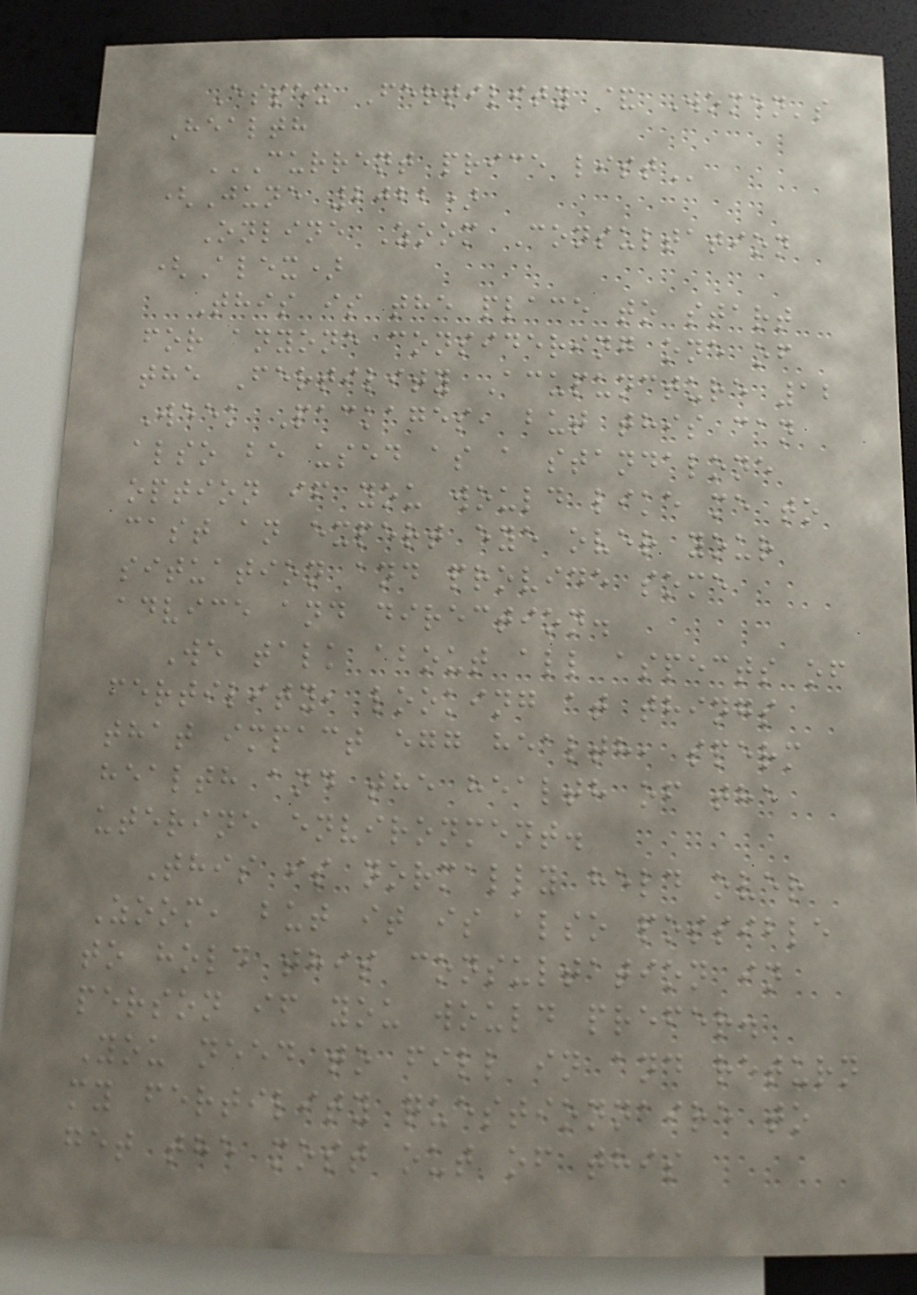Essex Fertility & Women's
Health
CURRENT PRICE LIST
(June 2022)
Online Zoom Consultation
(Alex)
This is the place to start
for anyone considering one of
the Fertility Acupuncture 12
Week Packages, but this can
also be used as a standalone
option if you would like me to
cast an expert eye over your
situation and provide some
advice and direction.
We talk about all aspects of
fertility, looking at things
that impact egg health, sperm
health and the health of the
uterine environment.
This is normally held over
Zoom, but it is also possible
to hold this consultation in
person if you would prefer.
You need to fill in and return
my fertility questionnaire to
get the most out of this
